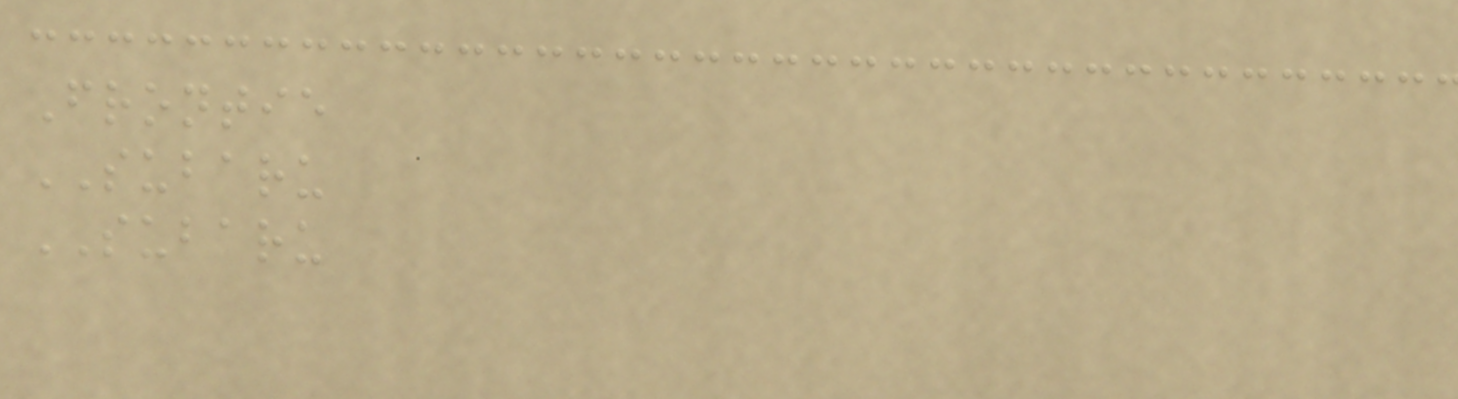Frontie
SUBARU
SUBARU
